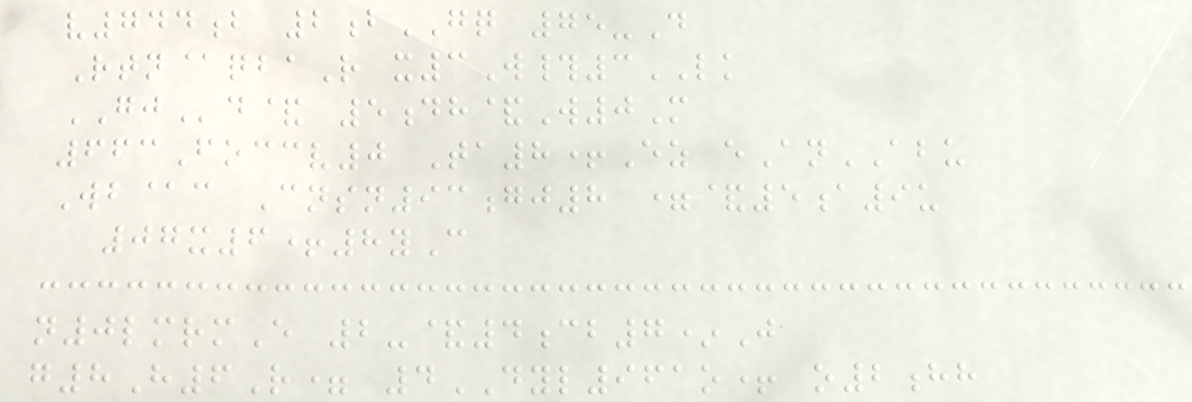v744b 2bGQ 75-D
Rtn@qbaR x3W#3LK
GJd& 5dh&W0M
663Foccv0 Ta8+Ez eAnABU
Wb@c Cnsn93gj8 =&5a9u
07x6+8yC
n0lmrmE 2-&4cb7*J
g8H6R= 4DYL961o+ o2hh
